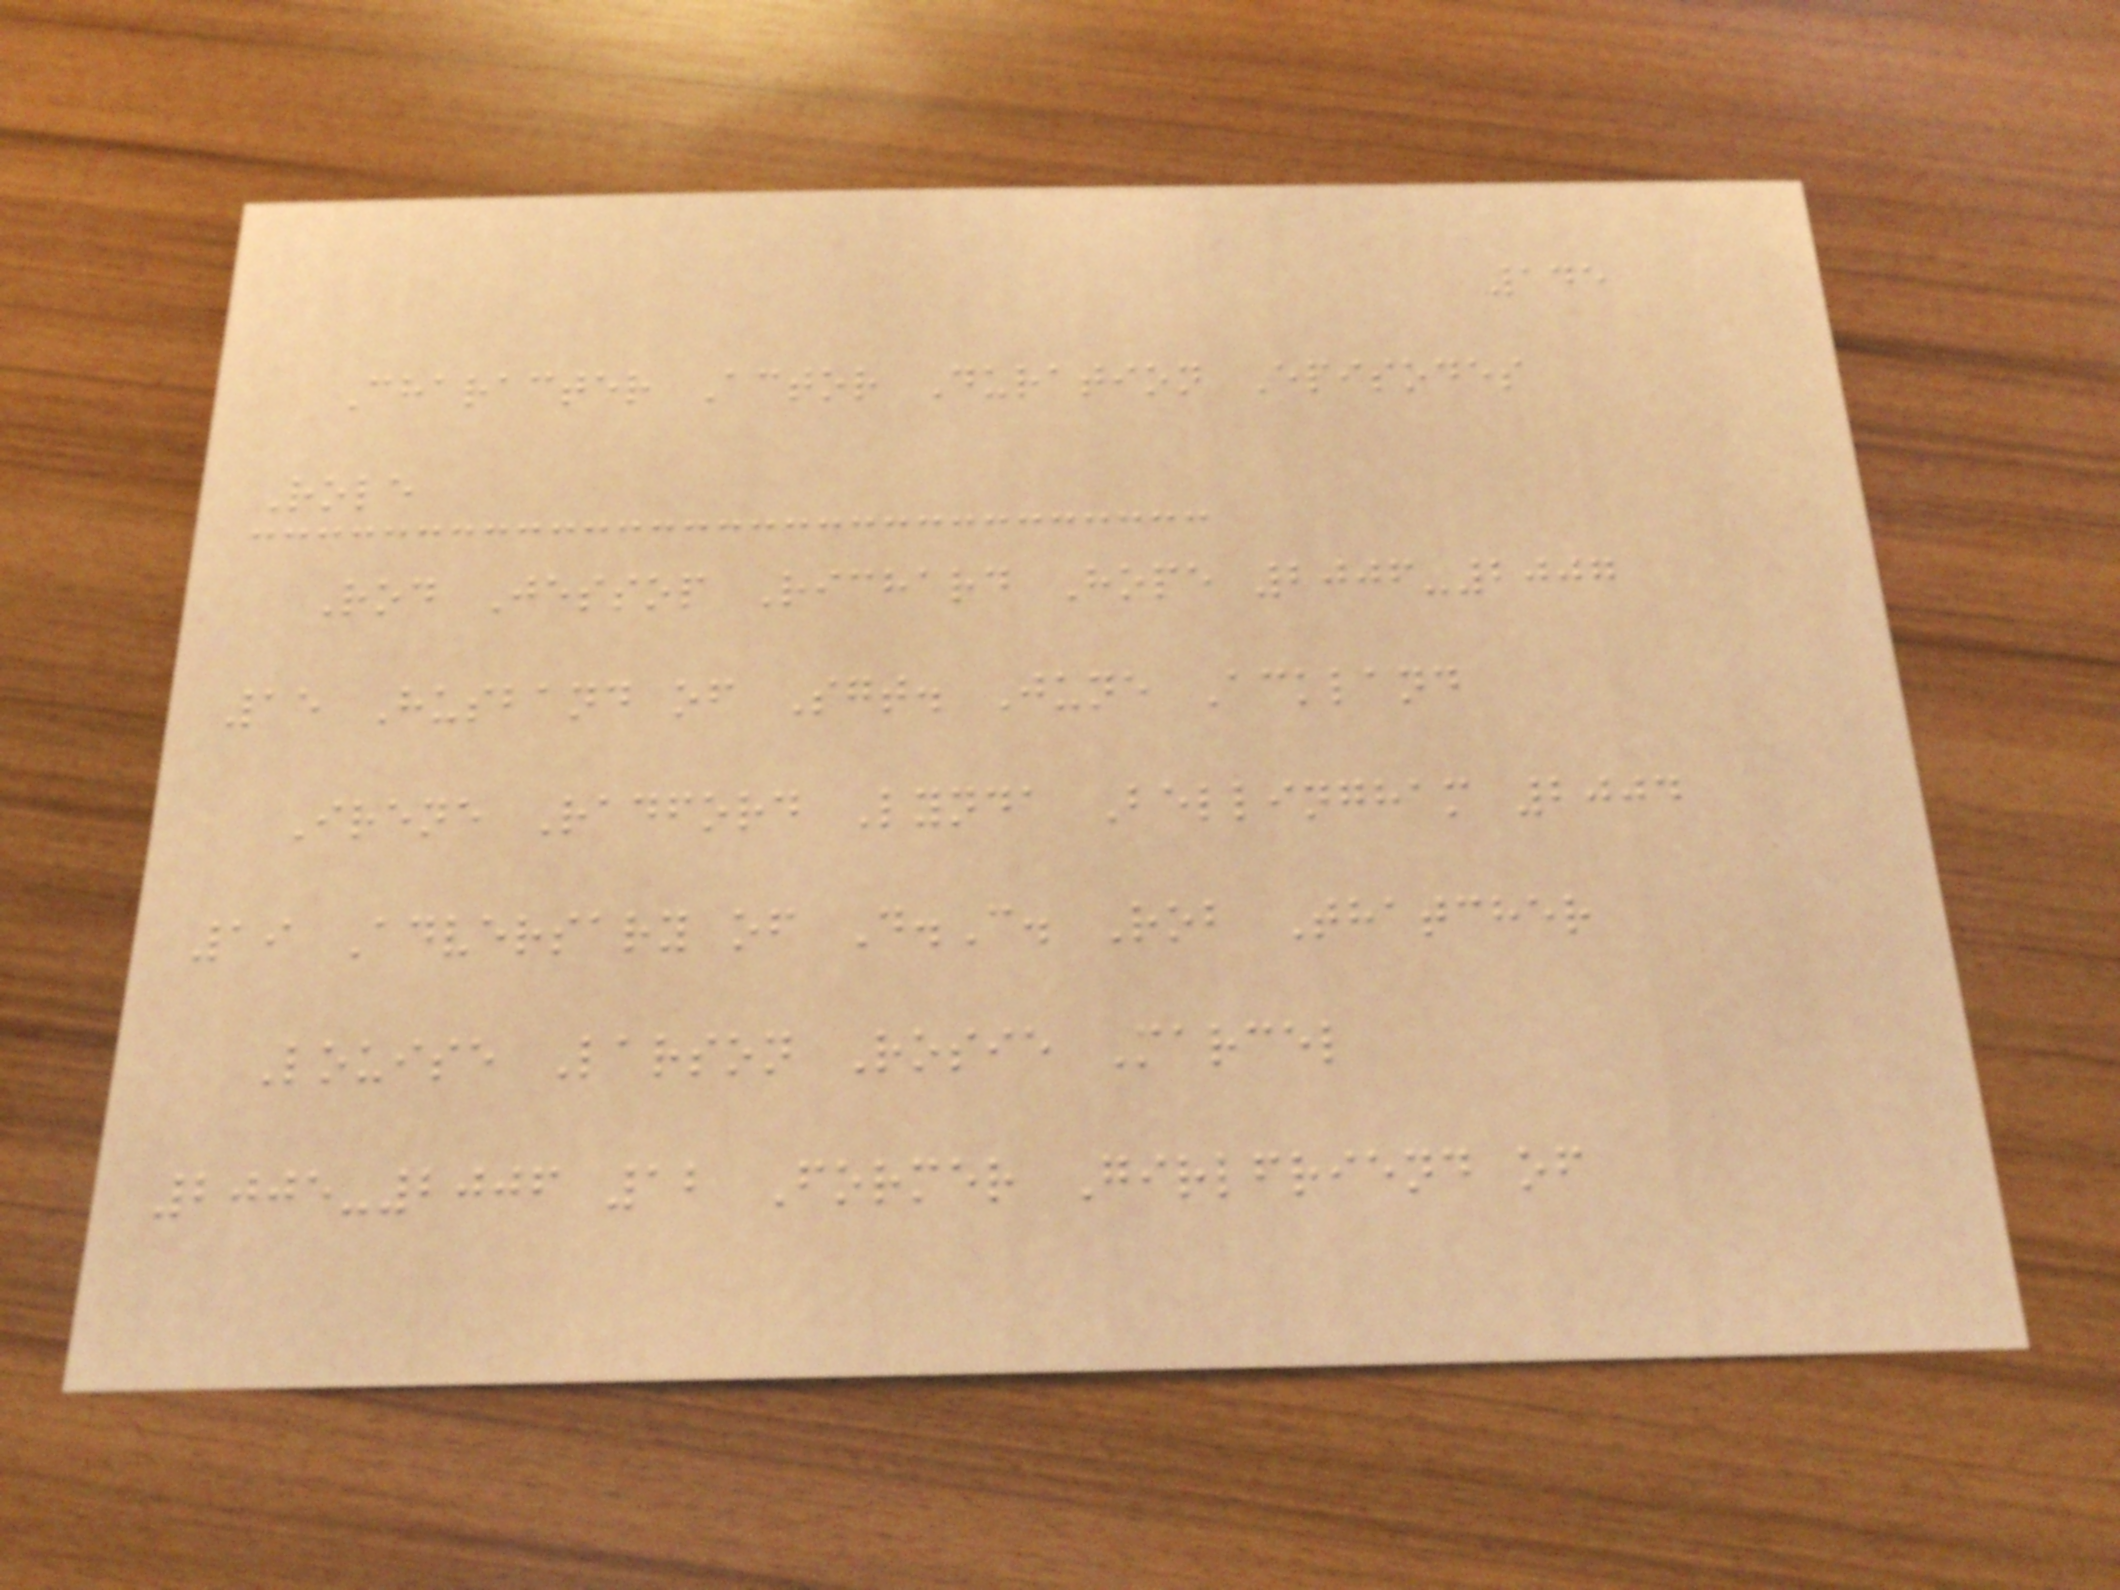145
Character Actor Duration Episodes
Role
Rod Jessop Richard Hope 2006-2007
15 Husband of Sgt. June Ackland
Irene Radford Lynda Bellingham 2004
19 Adversary of D.C. Rob Thatcher
Louise Larson Rosie Marcel
2005-2006 12 Former Girlfriend of
